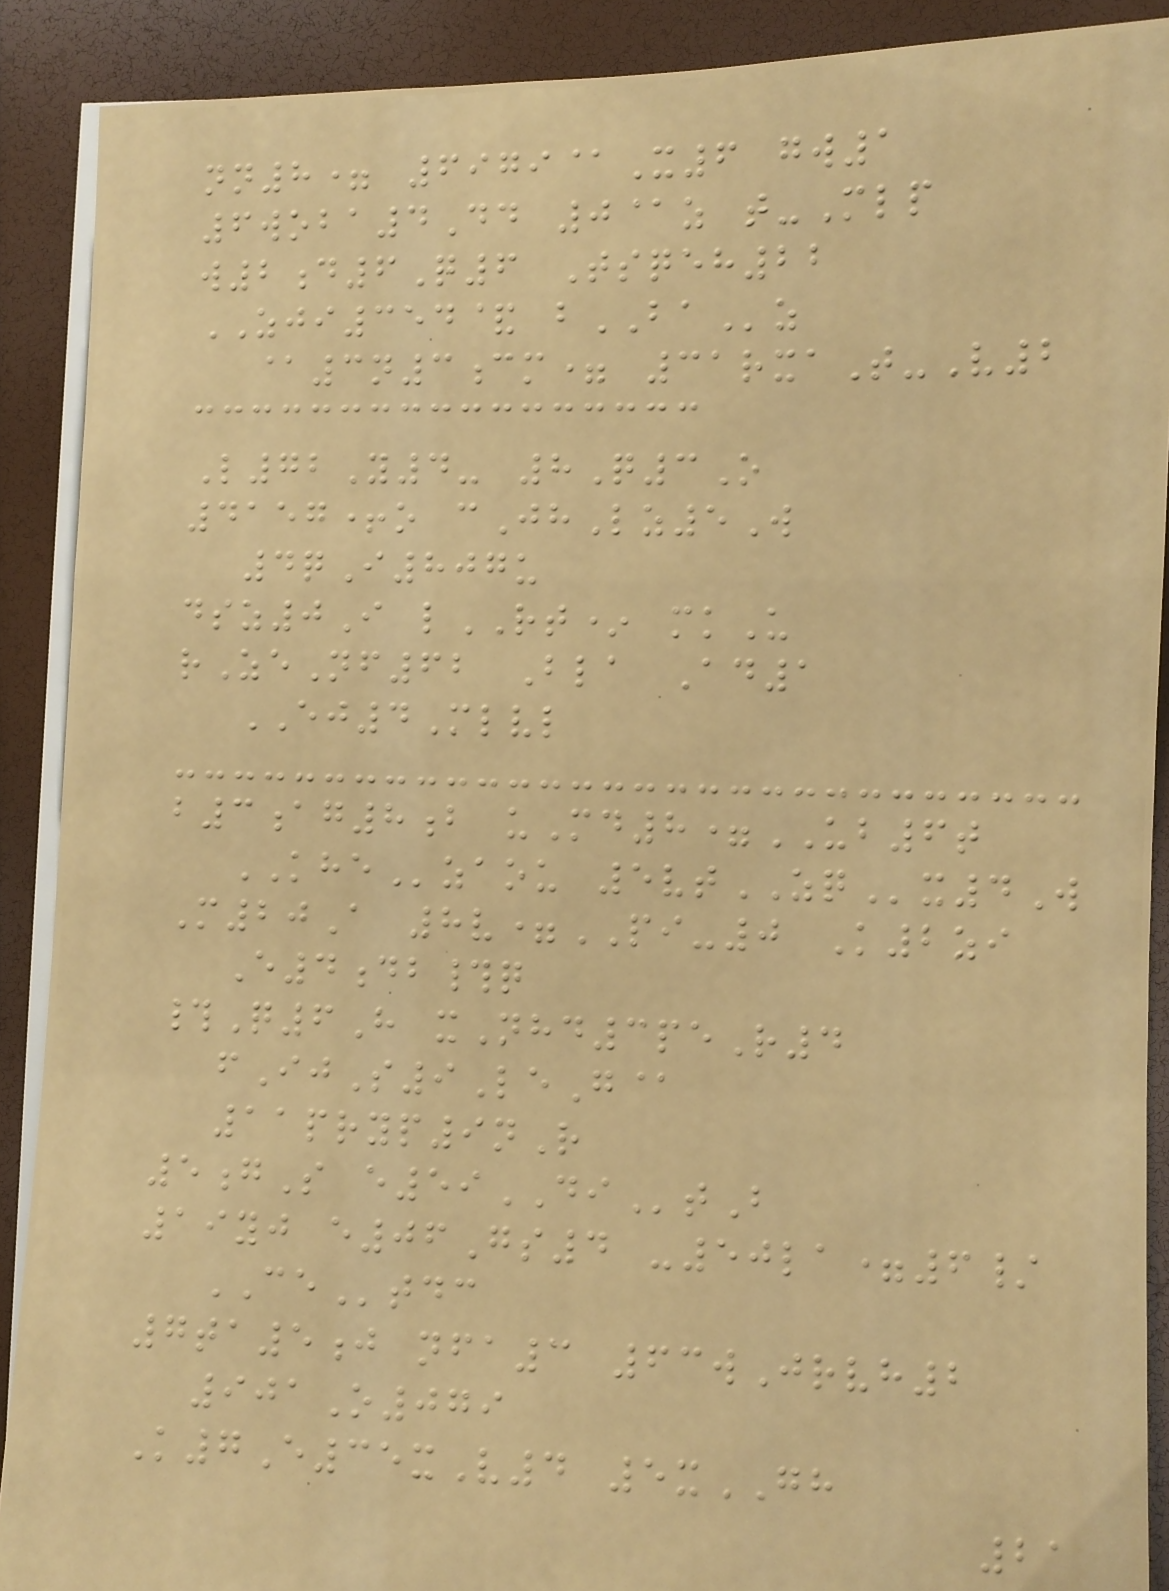nn8= 6979@X6 gw1
6woba4Dd 0@z t-Mlp
w2d6Q6 Tsqeh22
ZJI354& bBAz
@3n3cm= 31rxaT-V2
L72Y4- 8Q3O
4157+o cJhLz5W
4qI807u
dsz0I lRT* mkU
rZeNf62 Bla Ad1
EJ4Mlvl
b3ag8b uMd8=UB6t
KHEzaou 5vtZQx4W
M20A 8v=PI-0 K2zi
E4db#q
#Q6H xNhd3peR4
fIjS9LeG@
11pryp9nR
5gS e59DItB
19yj e06Gs4 -50la=6/
CEtdc
7ta5j nfa3 63wJrvh2
901O079
K7E35xV4 5xGH
21
